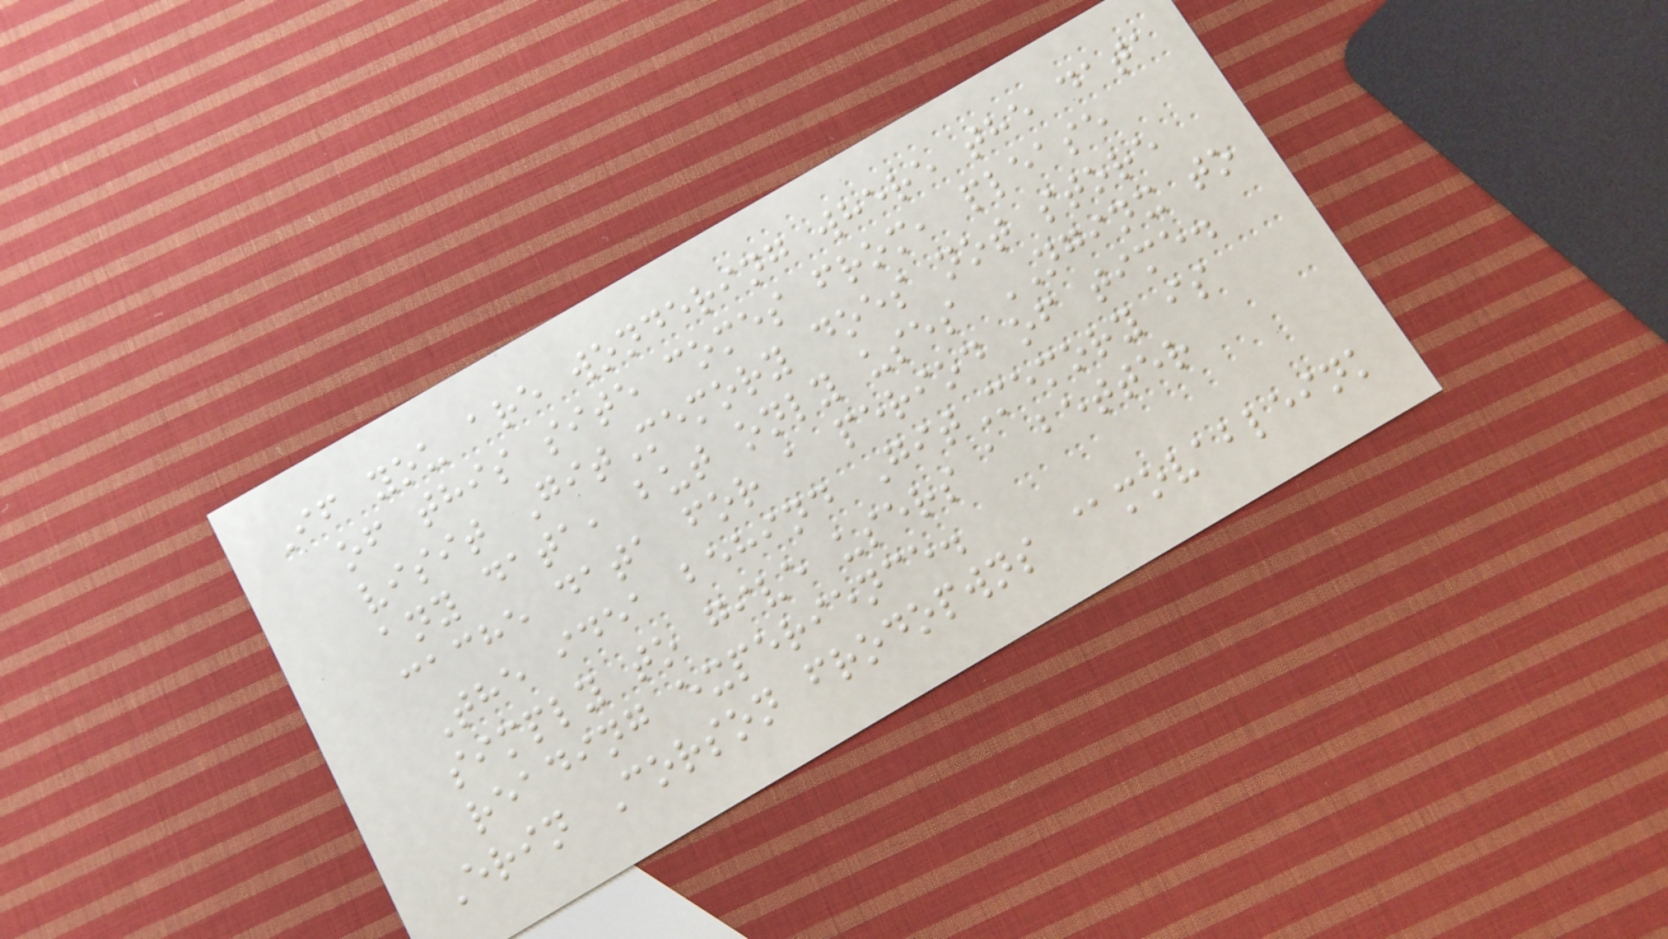If you are wondering where the data
of this site comes from, please
visit GitMemory does not store
any data, but only uses NGINX to
cache data for a period of time.
The idea behind GitMemory is
simply to give users a better
reading experience.
Erin Corson frodopwns @movableink
